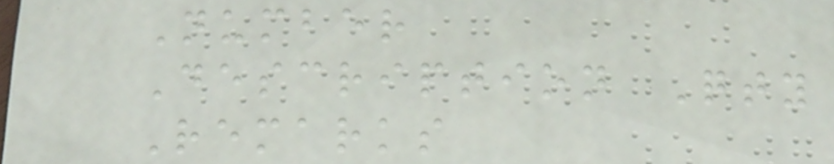Number
Description Qty
Remarks
